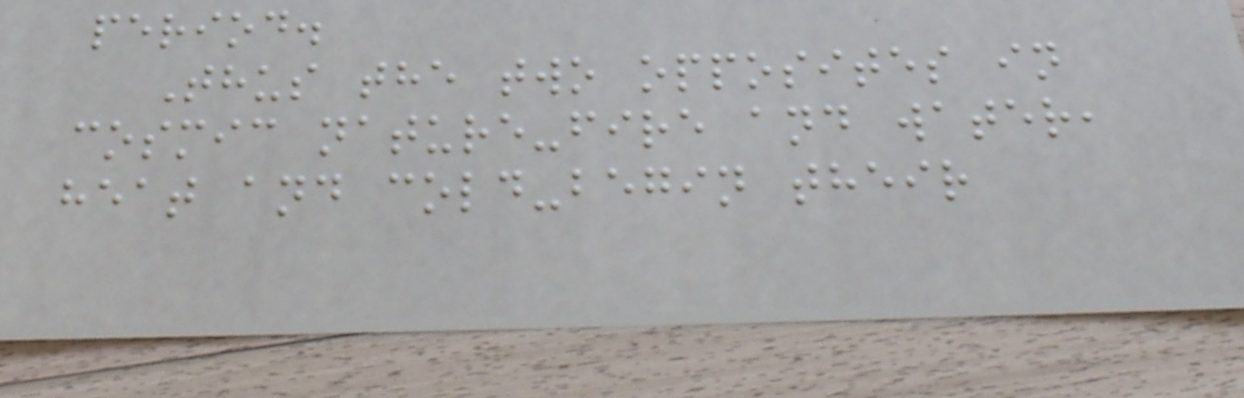period.
Thus the two opposites in
cosmic nature-fire and water,
heat and cold-begin their
